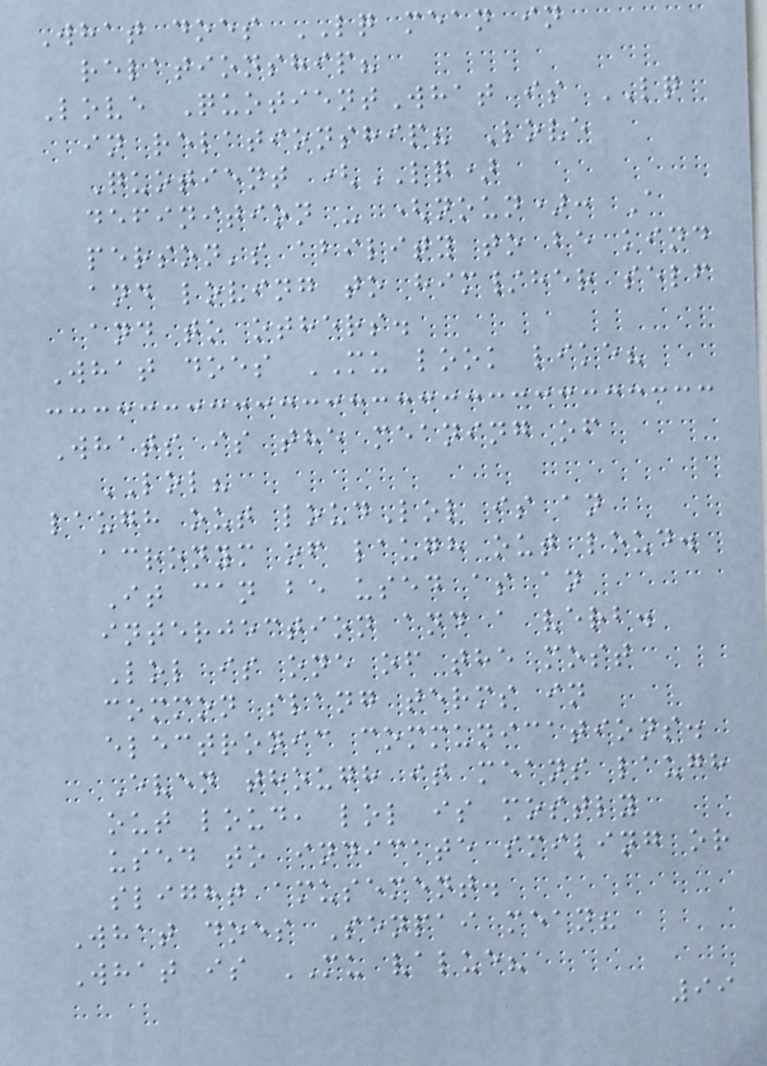What does LQ mean in
relationship?
Love QuotientWhat is LQ
in relationship? Love
Quotient (LQ)
definition - (noun): A
person's ability to be kind
and loving to him/her self
and to others.
What does MU look like?
Whats is the meaning of
LOL?
laugh out loudLol is an
acronym of laugh out loud.
It can be used as an
interjection and a verb.
Lol is one of the most
common slang terms in
electronic communications.
Even though it means laugh
out loud, lol is mostly
used to indicate smiling or
slight amusement.
What does Senpai mean?
What is MU value?
99
